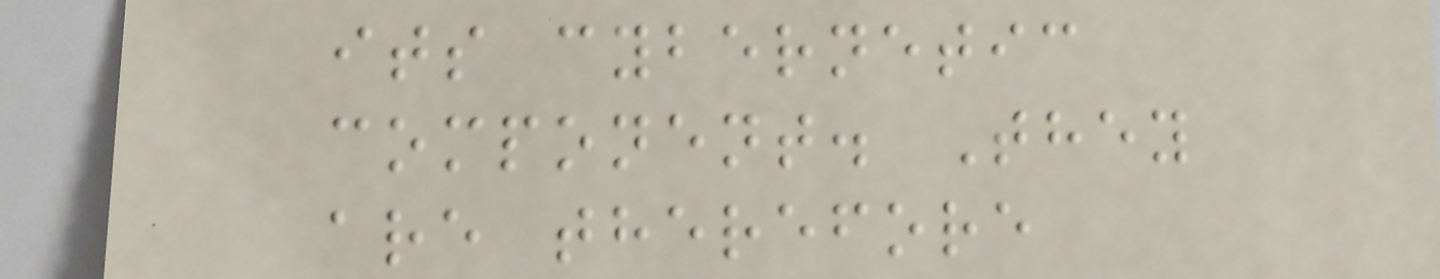its cybernetic
component. They
are therefore
